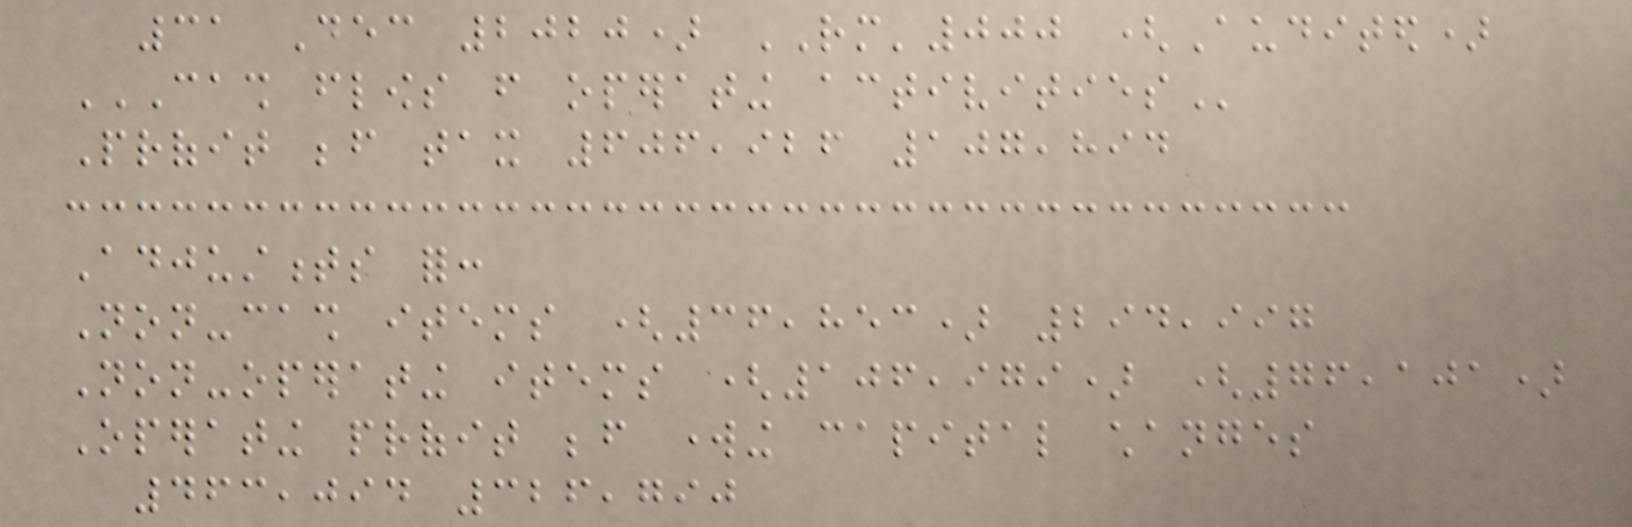31 Dec 2020) RM'000 (Audited)
CASH FLOWS FROM OPERATING ACTIVITIES
Profit before tax 606,926 107,894
Adjustments for:
Non-cash items (36,853) 294,997
Non-operating items (106,979) (76,101)
Operating profit before working capital changes
463,094 326,790
